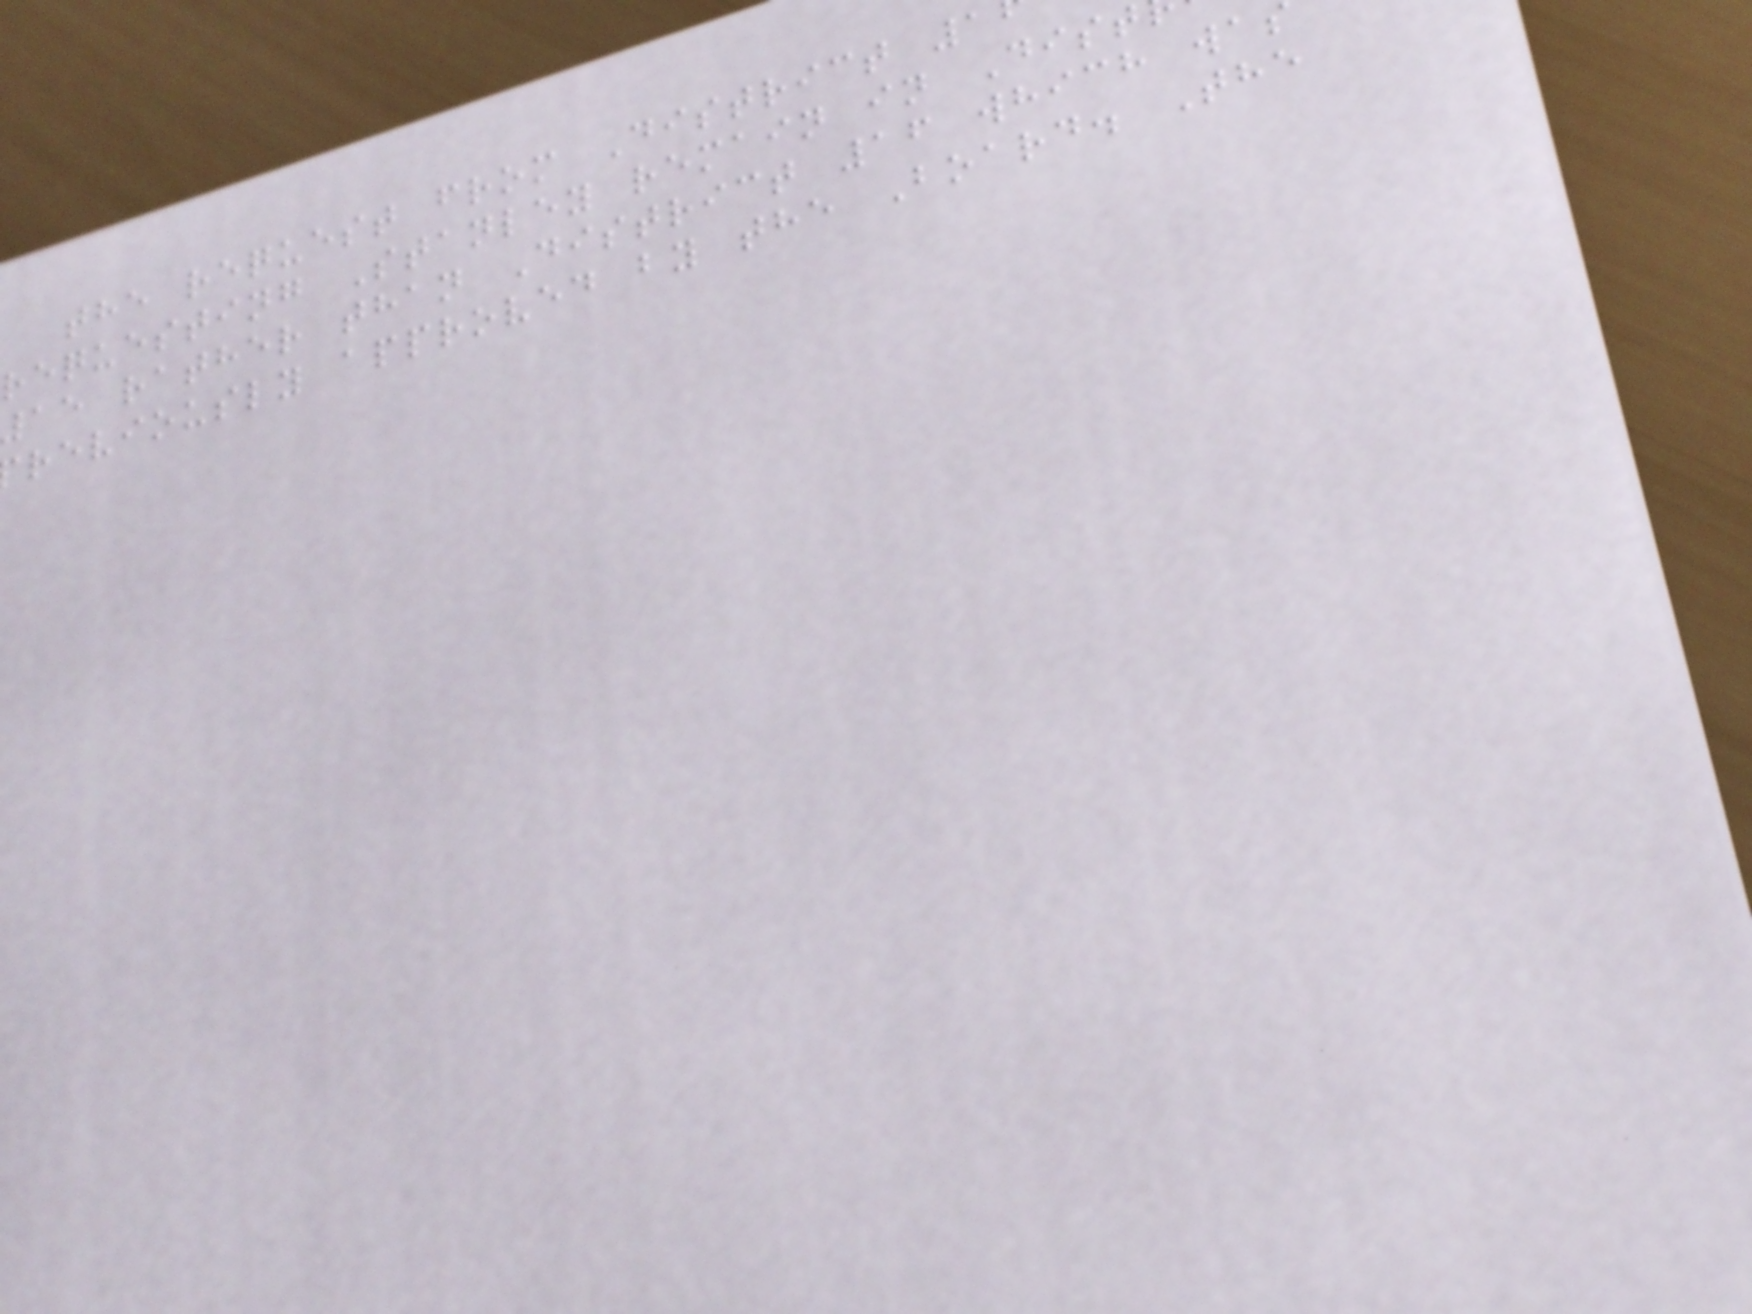the request from District 1
requesting Stanley remain in Dist
ae rather than District 16 which wa
reviously approved by the Board. The
